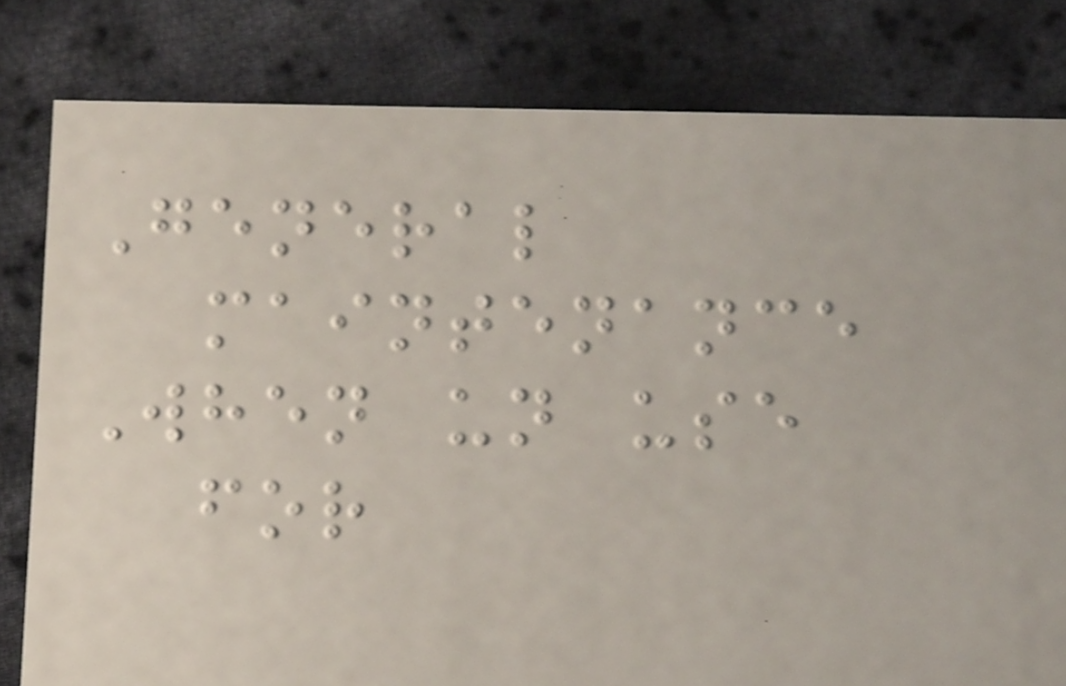General
maintenance
When un use
for
